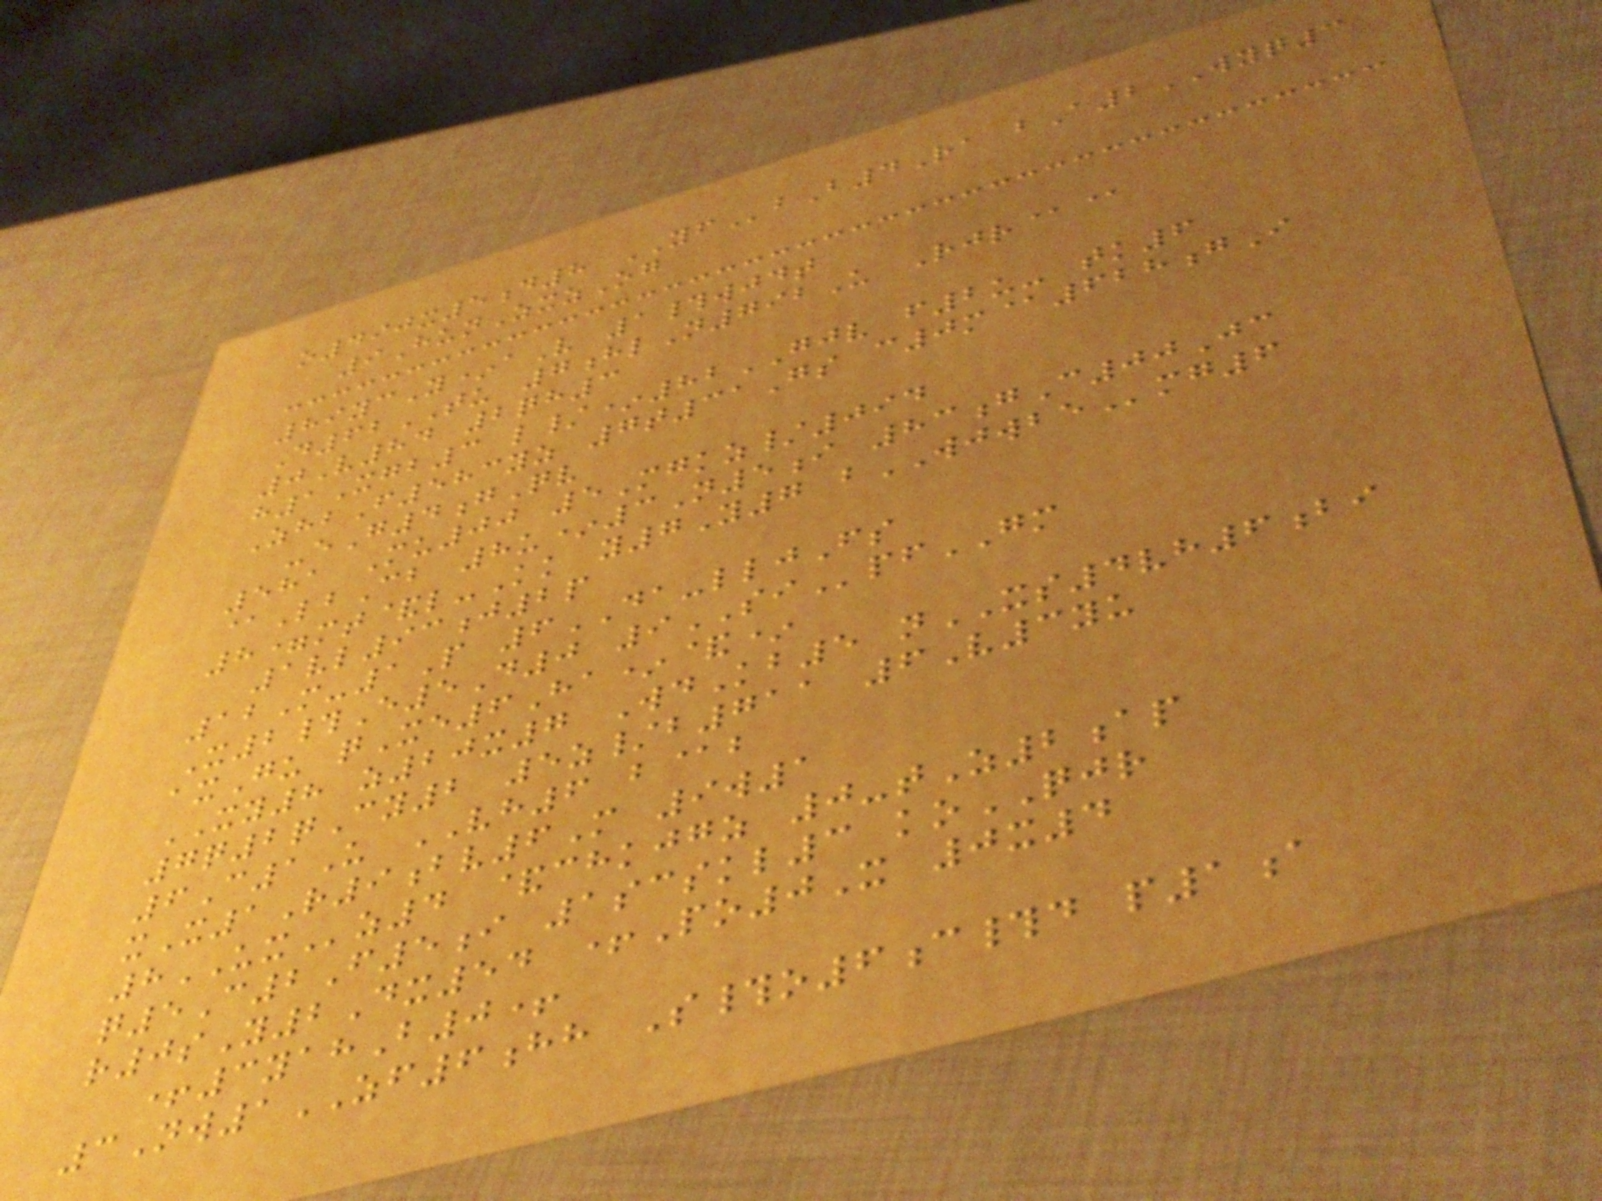o490x5d8 YFbB4Ra bA2WYQ3
9HunZxzOg
89ycY*aV 1#wjdt
D62TU 7hlN792U Rjr@@
0V84 2qh3
h1Xgb3 l/*82GJV f2u- tk6
ZhbF583yz 7t31Gs c0m@628gI
-eG4gQv
581 Mu00 5Mgkz/094
@LbCb 8u*3N5i 83gC00Jc
8=mt&l-Kk y7Y7 bWJWBEmg6
1vl93j2p
12M-1P 6DA-lljFs
X2#E5D0 9SIpfGM
axGu qXe6Ha*&*
XY8 z20x7 WdKb5 nXS4vh6bi
7q2qCy2 5z/b711 6V3yu
6C1U VH6 b@b
xX1R9bv6M 9w1
8UXz4 &chkjgz 0-tZ2ap
q5C2F5i 1scskl3 koQJR
r0sY2Dx54 +Po0X 0x4
+3yahB0+
3Nw1ZF6hh S#o6c#d p1a
